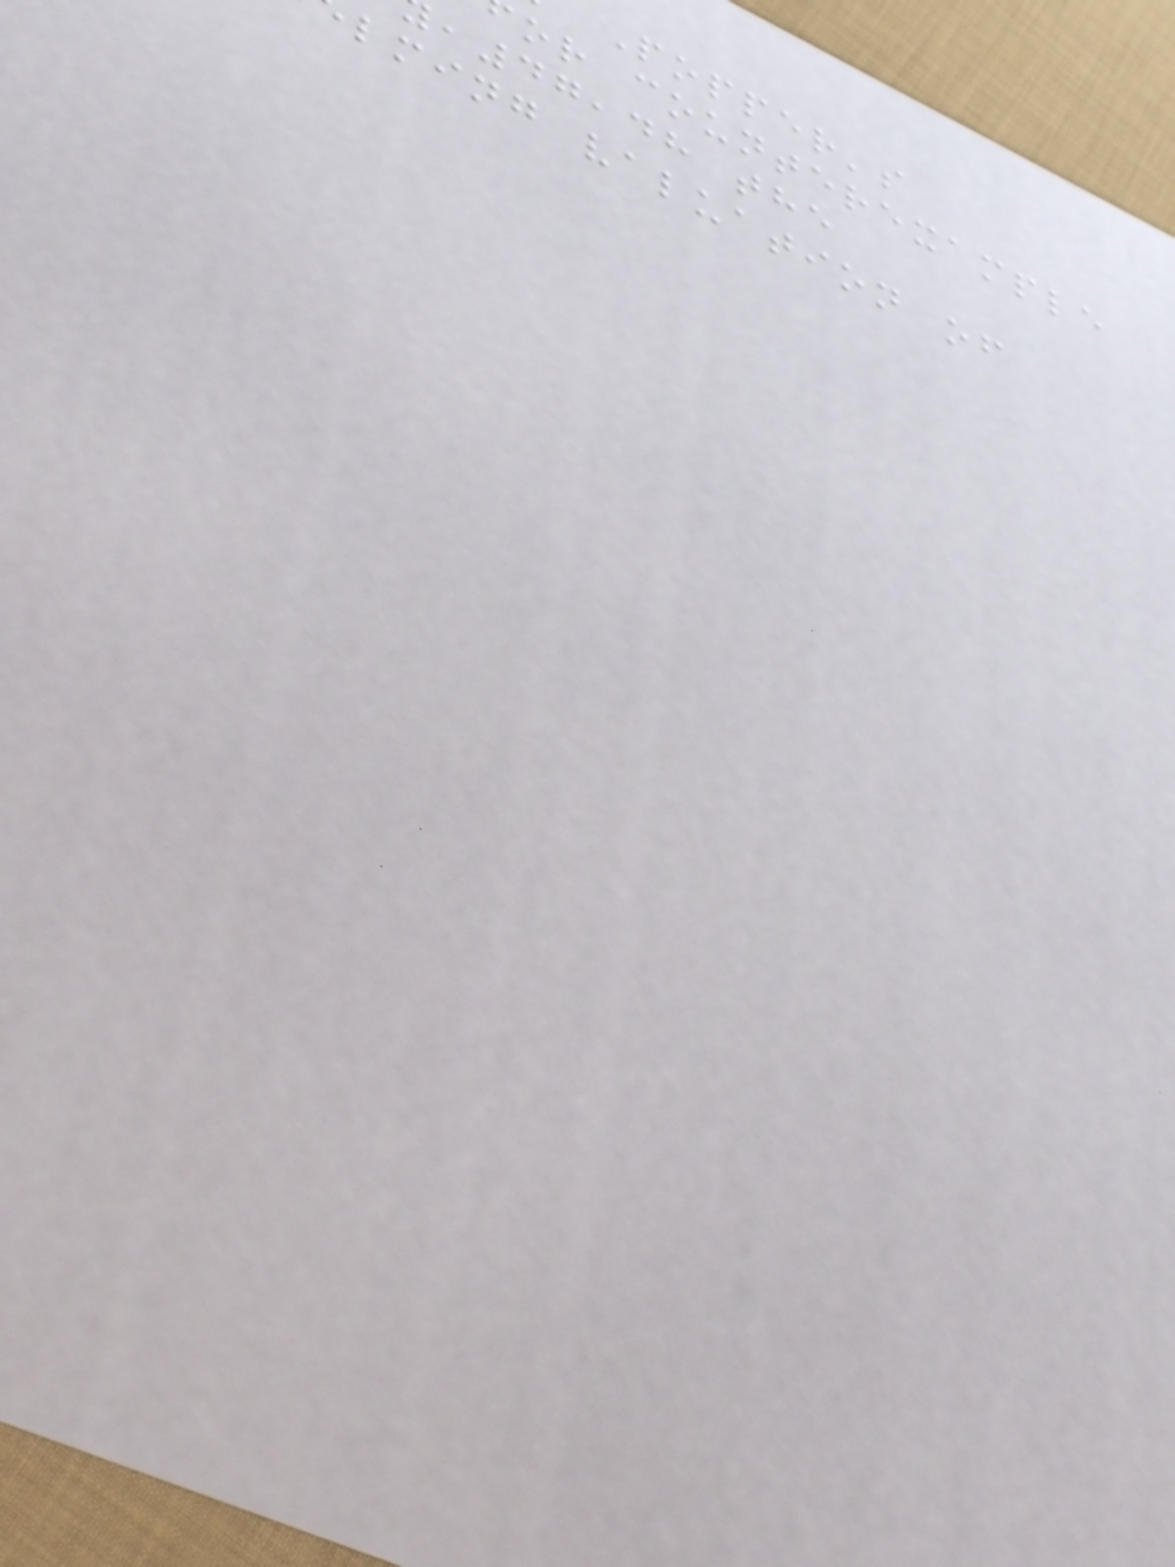Popper's
or counterexample
47,48 the
lming valuation of
